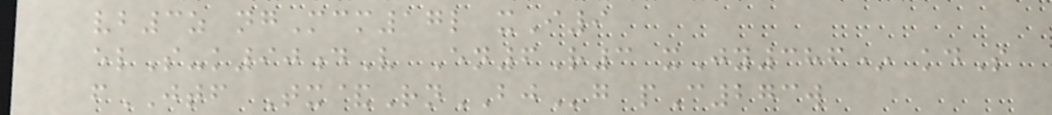vb3z ngMcm17l xI9
elS-k90dV En6R3 xJy386* kdS
fJTF Tx&RnBJg pC273w
